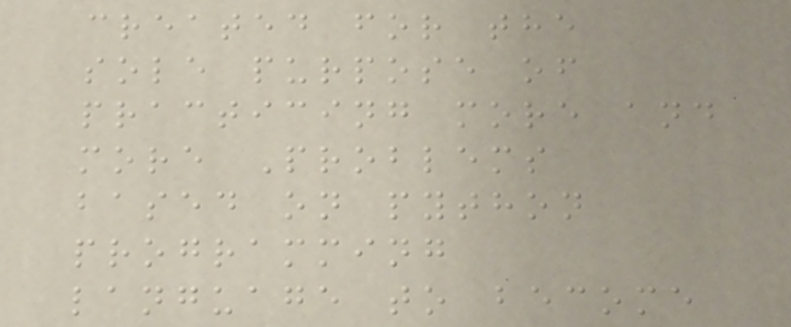created for the
sole purpose of
practicing more and
more Problems
based on python
programming
language to become
